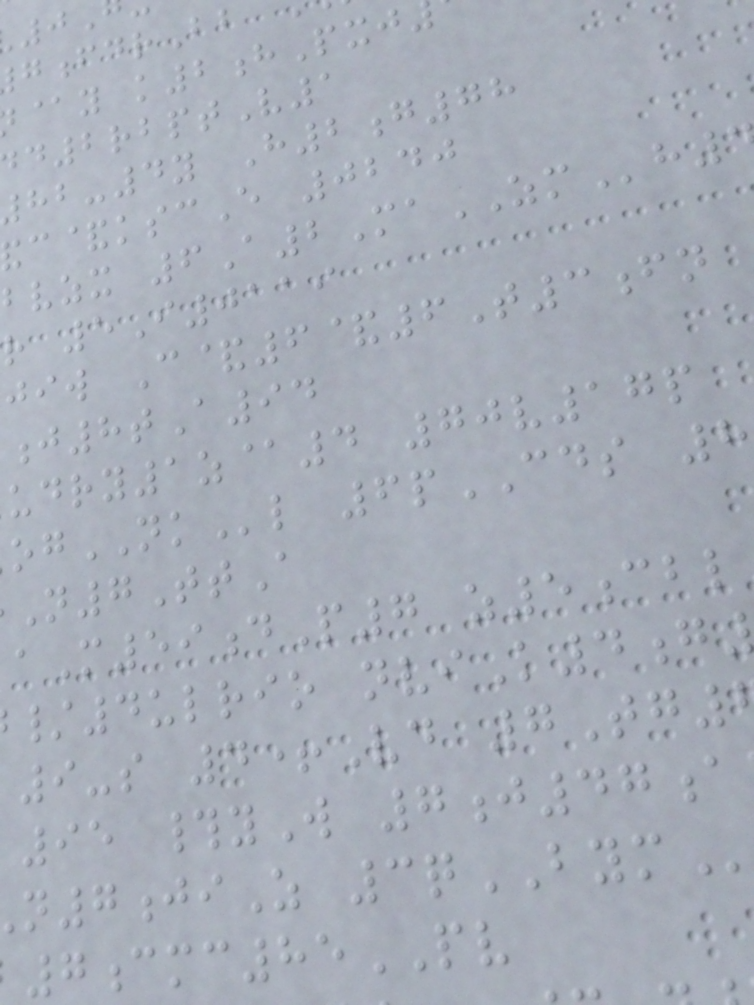fdrBb
@y k2hPxj
2rbptV1
-4y H2g78
c&kscE 0240
bvzx 6A2MaZMh
r 5I0119
jiw C&6&6T3fn
j8tA94
udry1z@4 70v17p
gNKl 6pCDS 8
N7TtA
M59dP7 z5cbl
/4ulrio nviK4g
9-s 4+Vd 7Tg
95 #yW 7j47a
7jiZ 3qBYM
7cmc85PV
